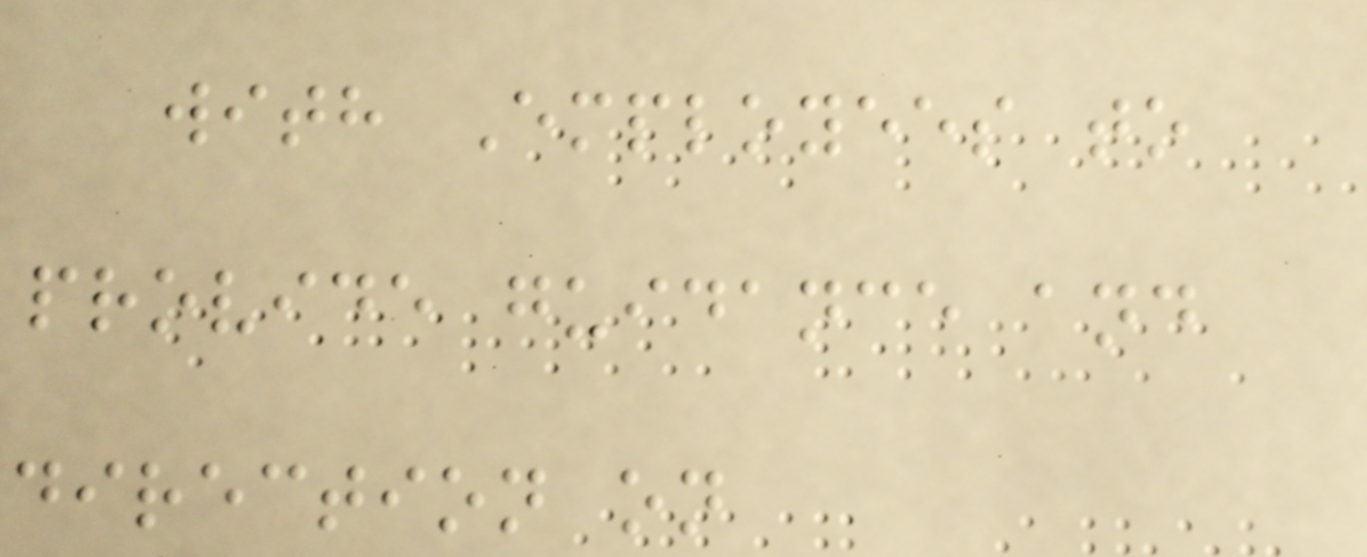with Employees to
provide guidance and
direction on
